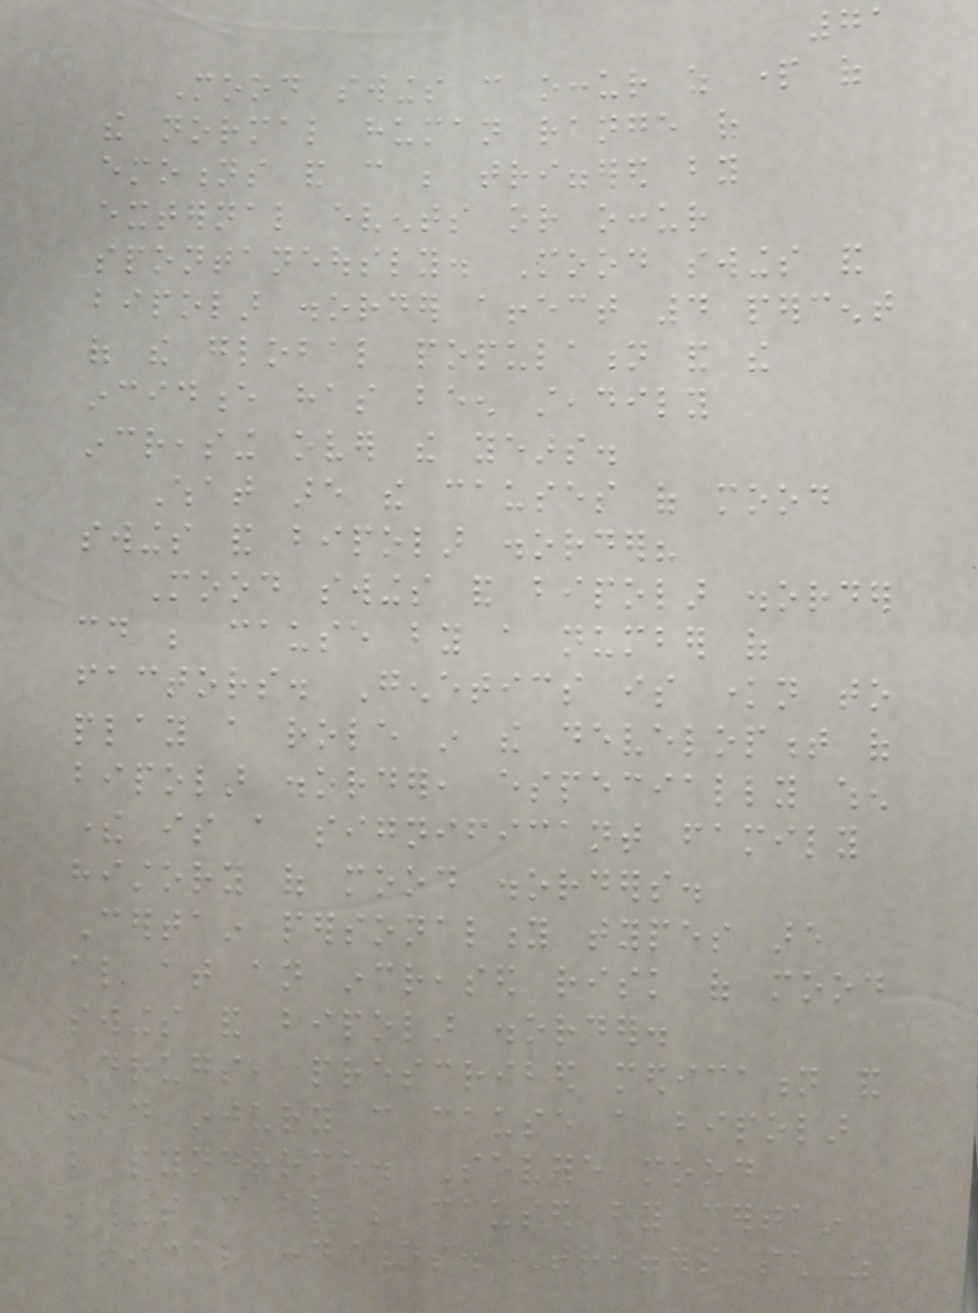71
Mood swings can occur as part of
the normal human range of
emotions and can be triggered by
external events or occur
spontaneously. Mood swings and
bipolar disorder affect 4 percent
of the global population and the
incidence has been steadily
increasing over the years.
What are the causes of mood
swings and bipolar disorder?
Mood swings and bipolar disorder
could be cause by a number of
factors. Genetics is known to
play a role in the development of
bipolar disorder, especially when
there is a significant family
history of mood disorders.
Certain personality types are
also at an increased risk of mood
swings and bipolar disorder.
Drugs, prescribed medication and
head injury can cause a bipolar
like syndrome. Severe mood
swings can also be caused by certain
medical conditions. Triggers such as
